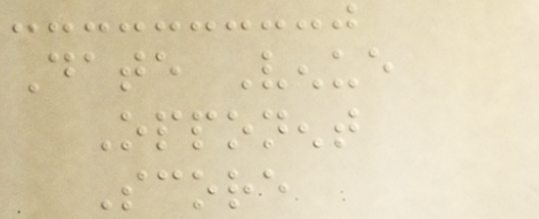Date Venue
Opponent
Score
